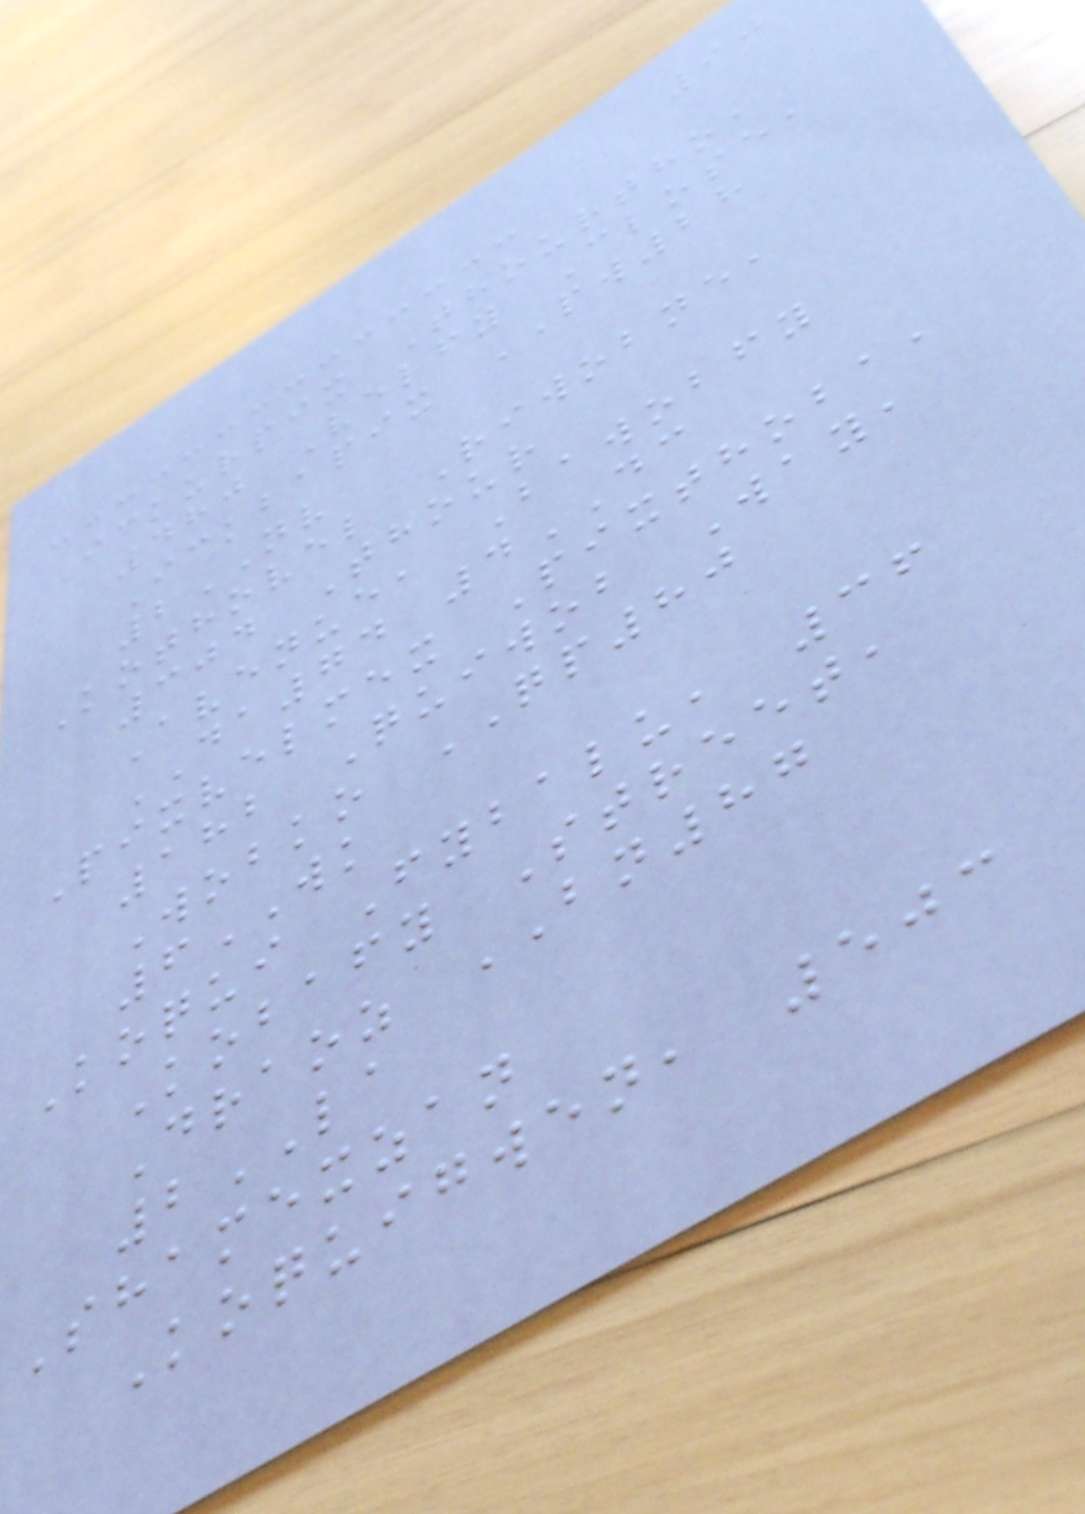90
Ickurpix Thourtho,
480 Velfy Close,
Ickbapix PW28
2NV
Kothovel Riwobne,
304 Thour
Avenue, Bawobfy
DA74 4DC
Pixvelmex Pixthoba,
182 Quiwob Way,
Wobko QP80
6WK
Koqui Fybalu, 36
Kobafy Street,
Draoz BN87
2LA
Shamexzan
Koquigwen, 503
